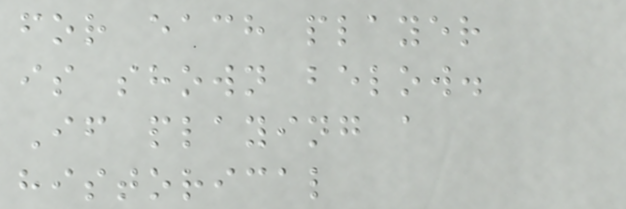for each player
is shown below.
If playing a
historical
